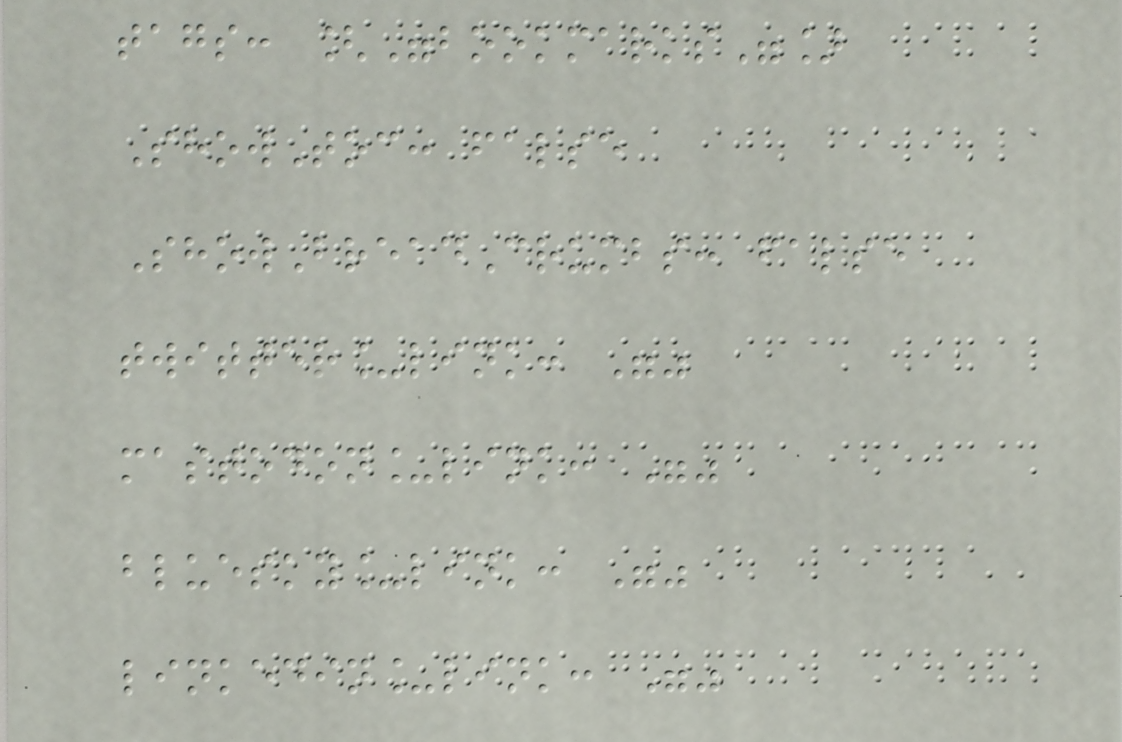tags: ["bookmarks"]
ShowToc: false
ShowBreadCrumbs: false
twitter_link: ""
mastodon_link: ""
bluesky_link: ""
linkedin_link: ""
